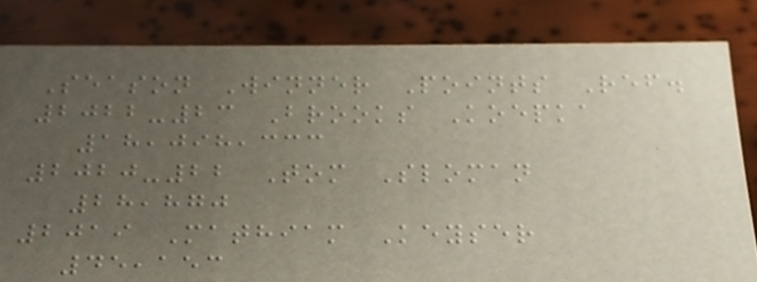Season Winner Points Ref.
2022-23 Brooks Koepka
18,098,333
2020-22 Tom Sloman
28,870
2019 Mathiam Keyser
45,153
